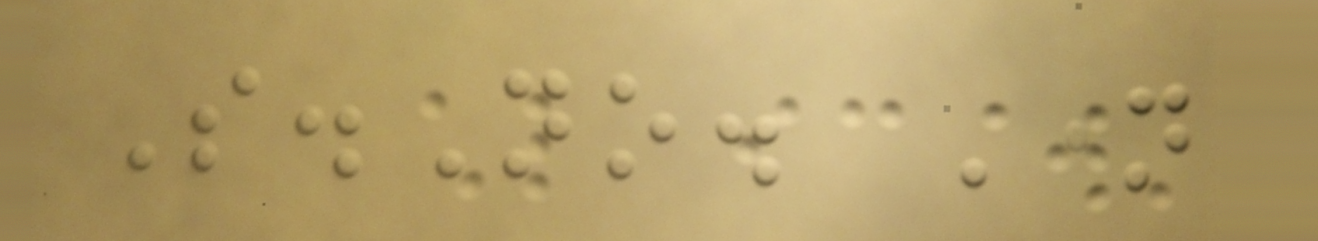S.No. Name
